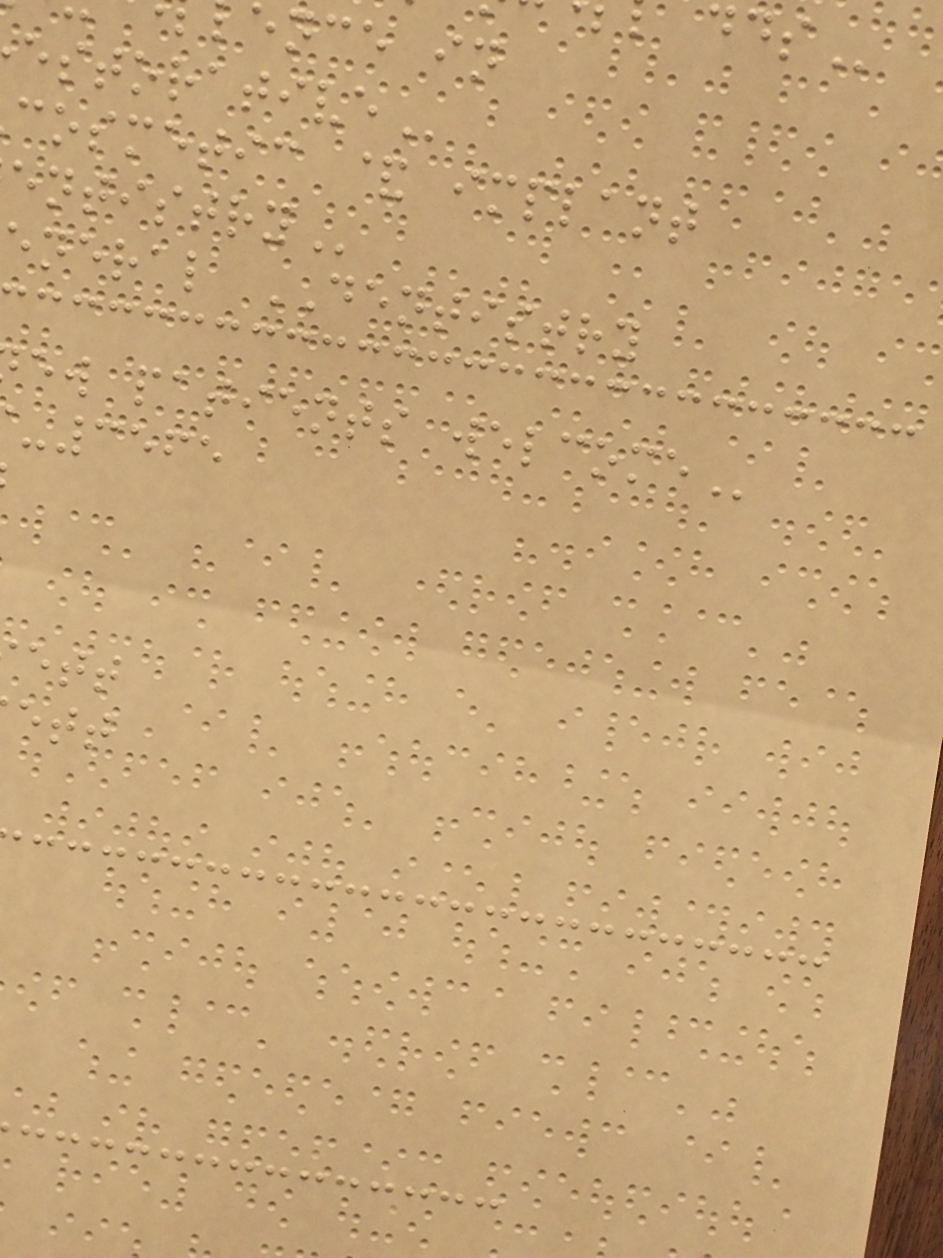ence in
cosmetic & implant
eneral DENTISTRY
ew patients
-3565
